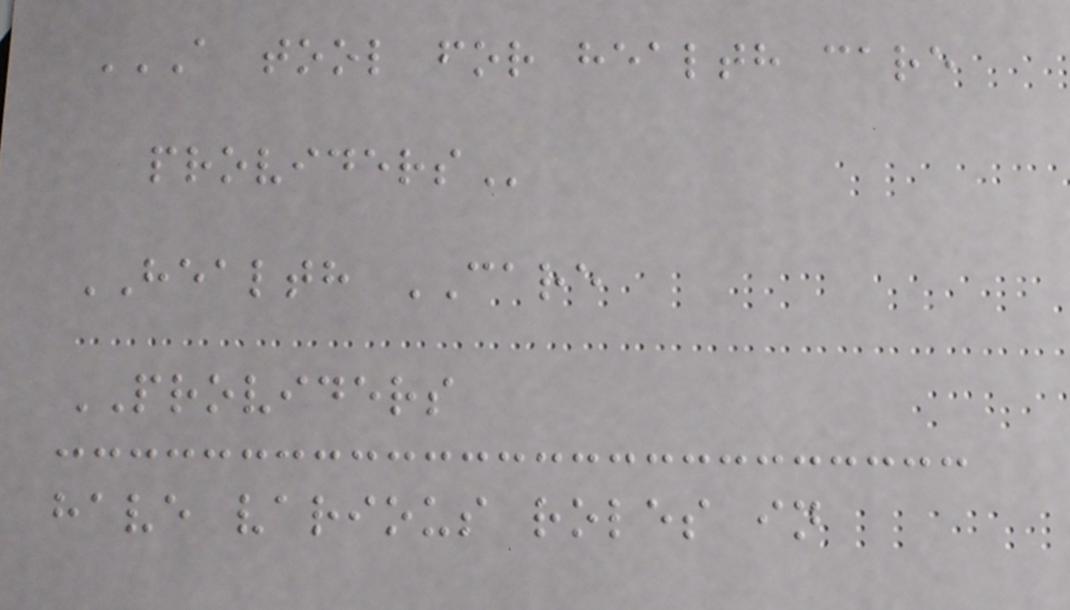A TOOL FOR HEALTH CARE
PROVIDERS
HEALTH CARE
PROVIDERS
have various roles in
